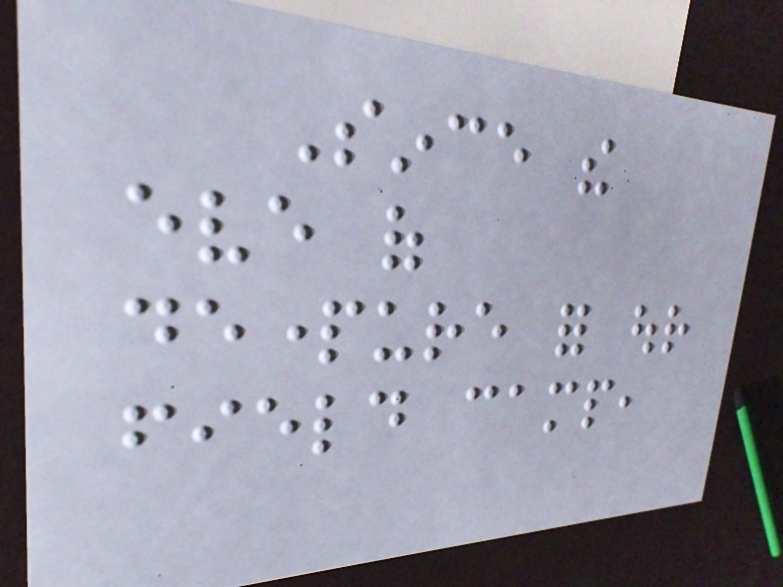Since the
eve of
departure for our
field camp,
